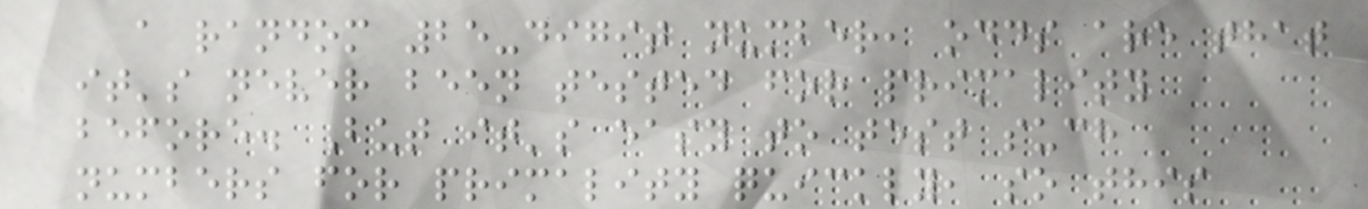a random 25-digit number, odds are that
it's never been tested for primality
before. But it's easy to test such
numbers for primality quickly, so this
